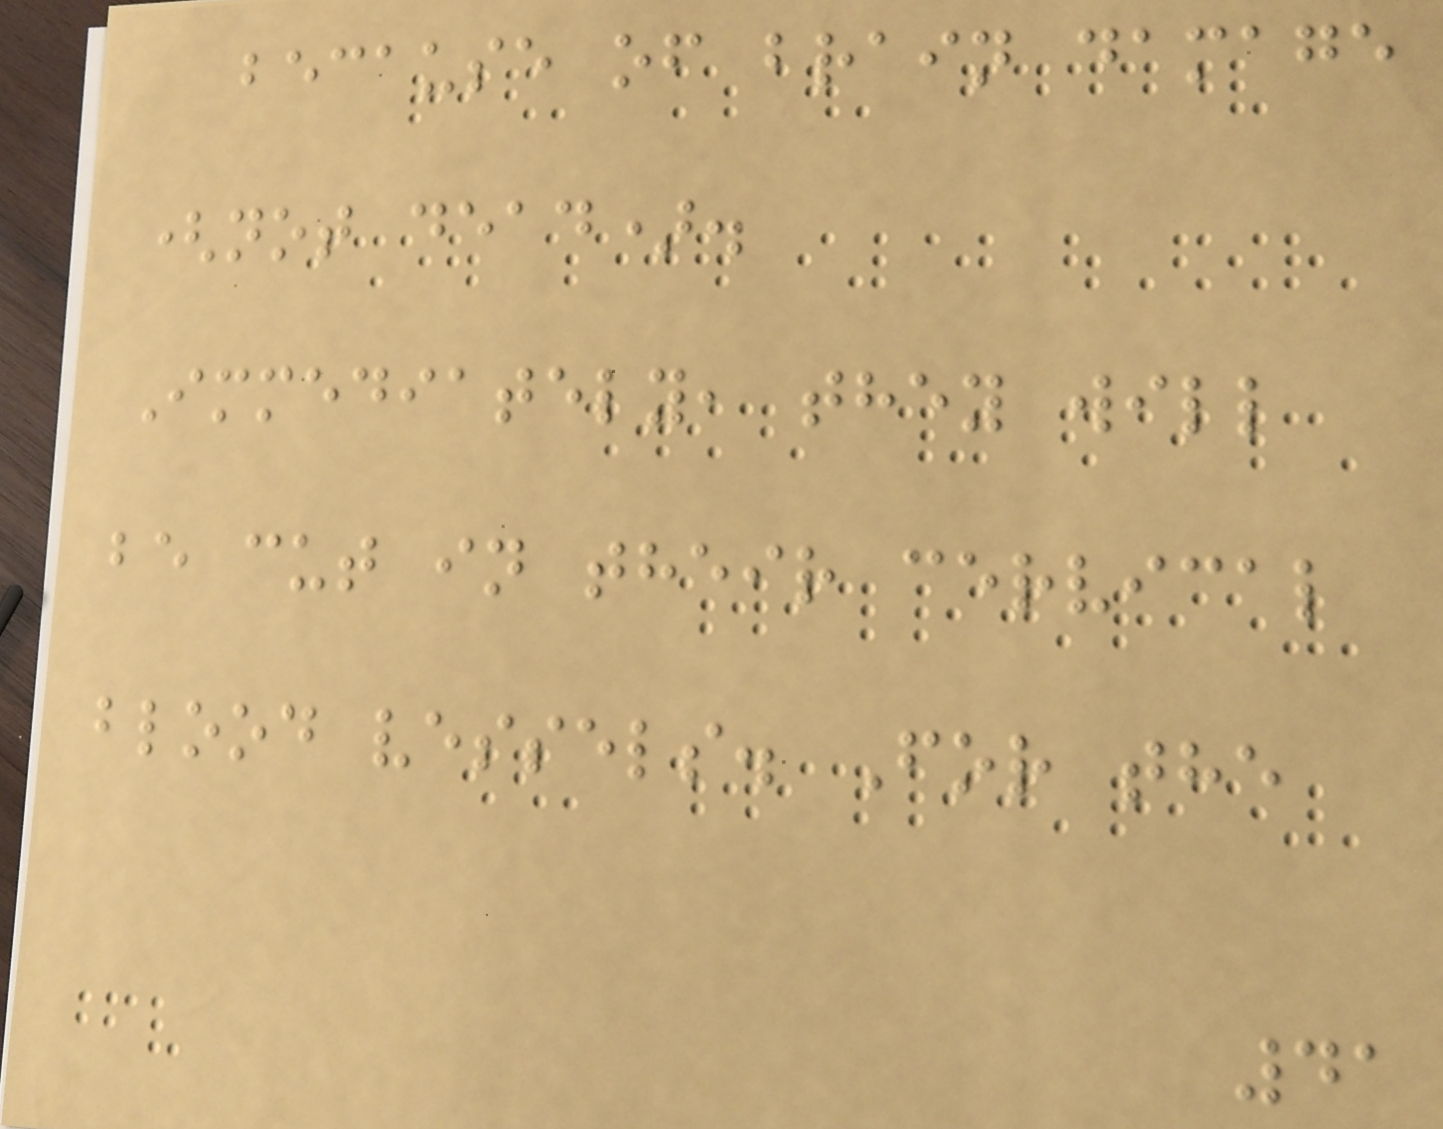because of brain damage
(not dead).
Immediately, they will
be cut in their cervical
blood vessels. For the
41
